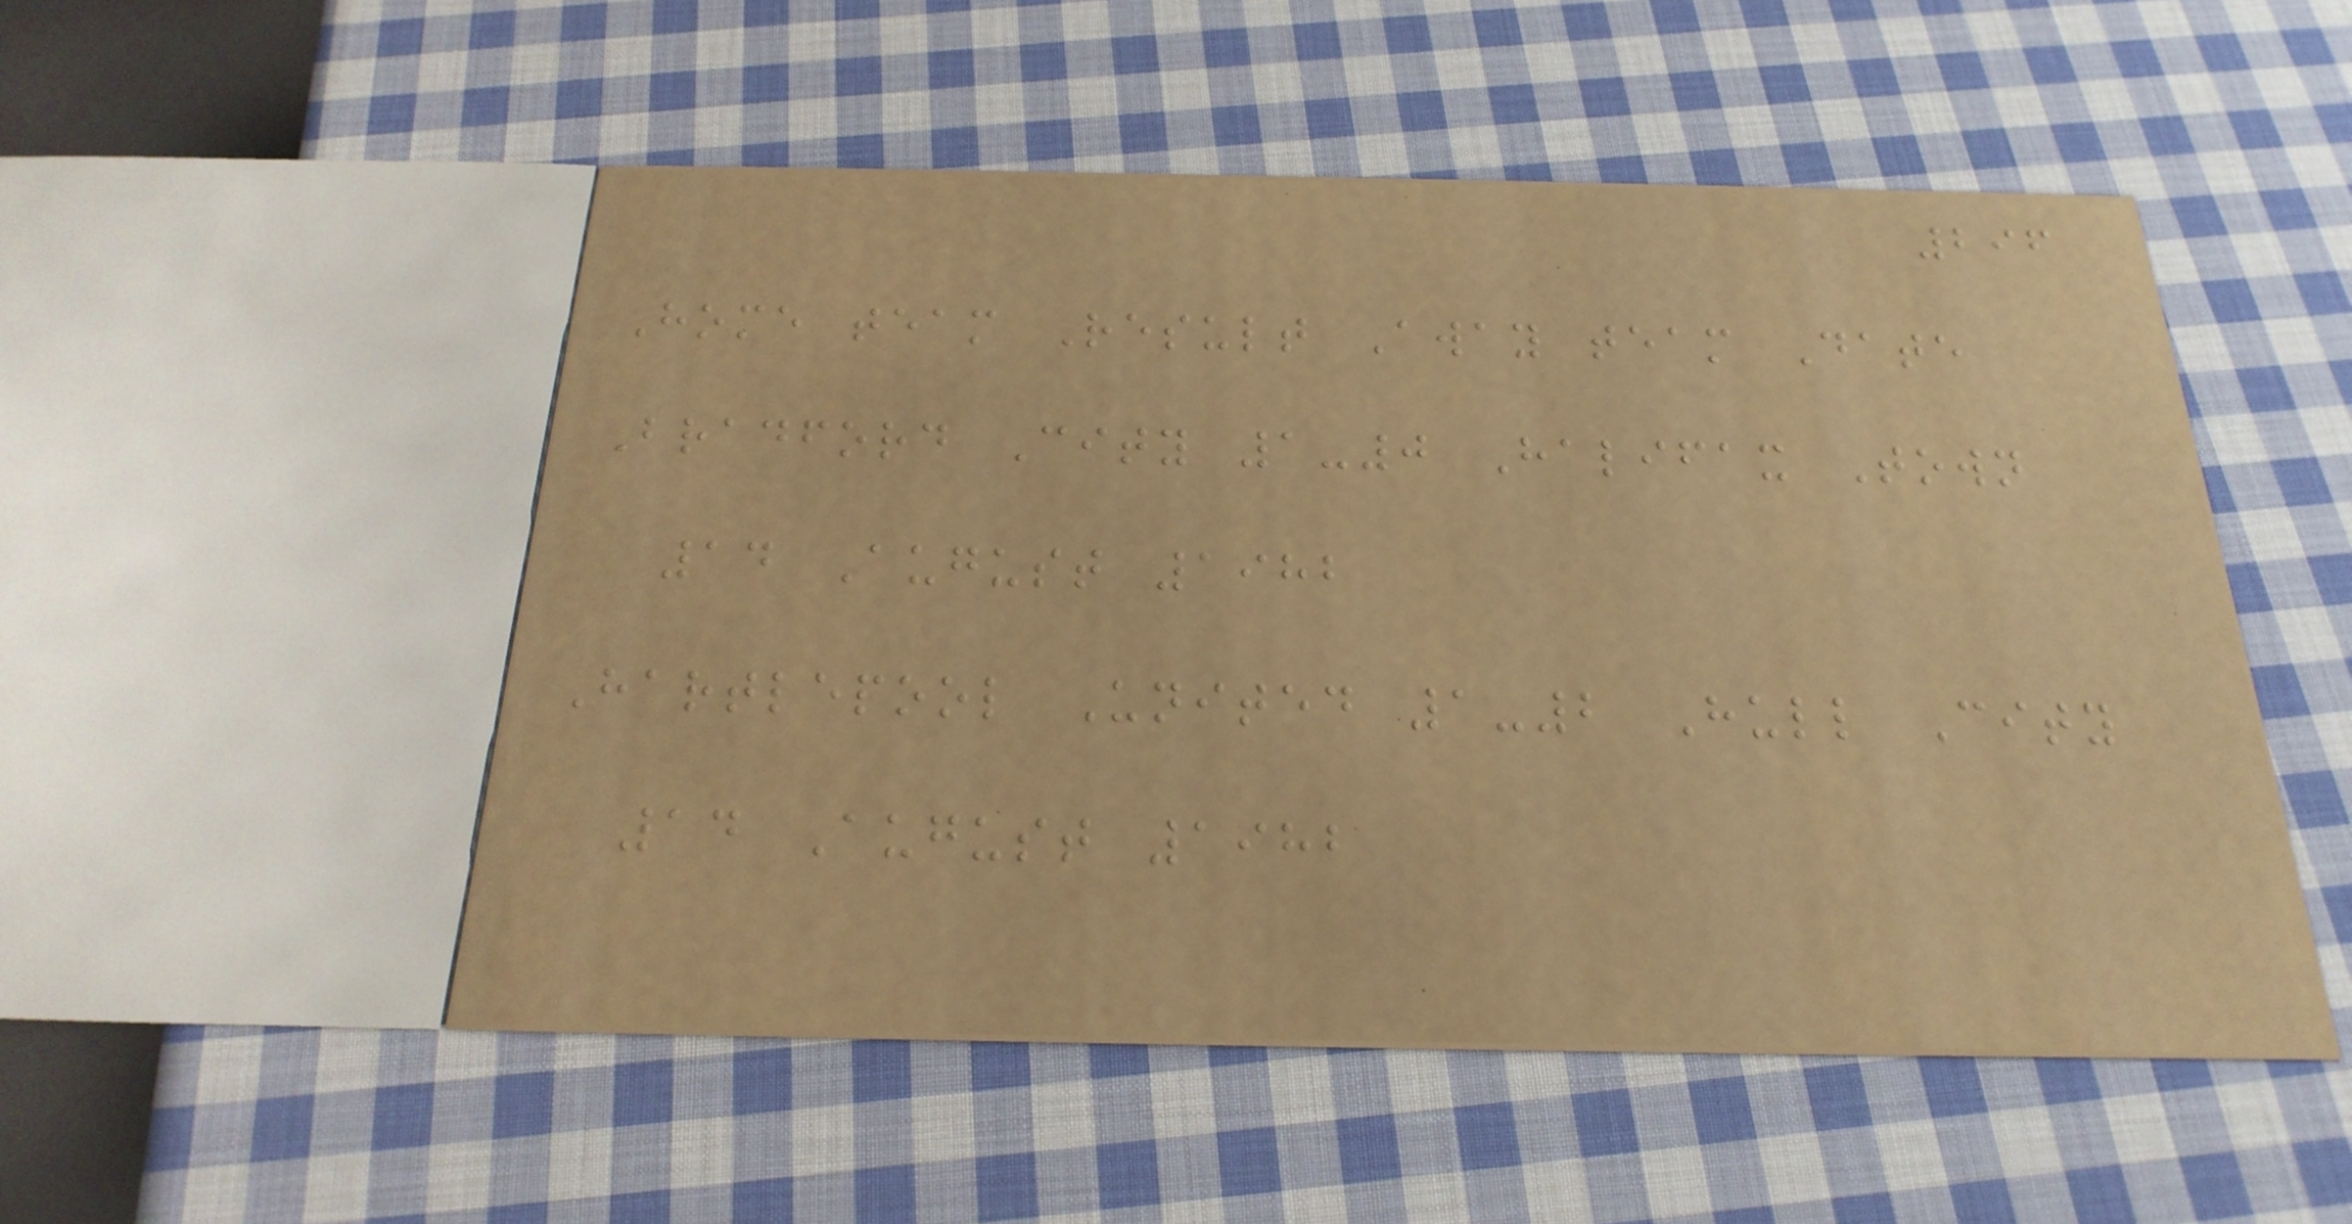296
Home team Result Away team Date
Bradford City 1-0 Halifax Town
14 August 1982
Hartlepool United 1-2 Hull City
14 August 1982
